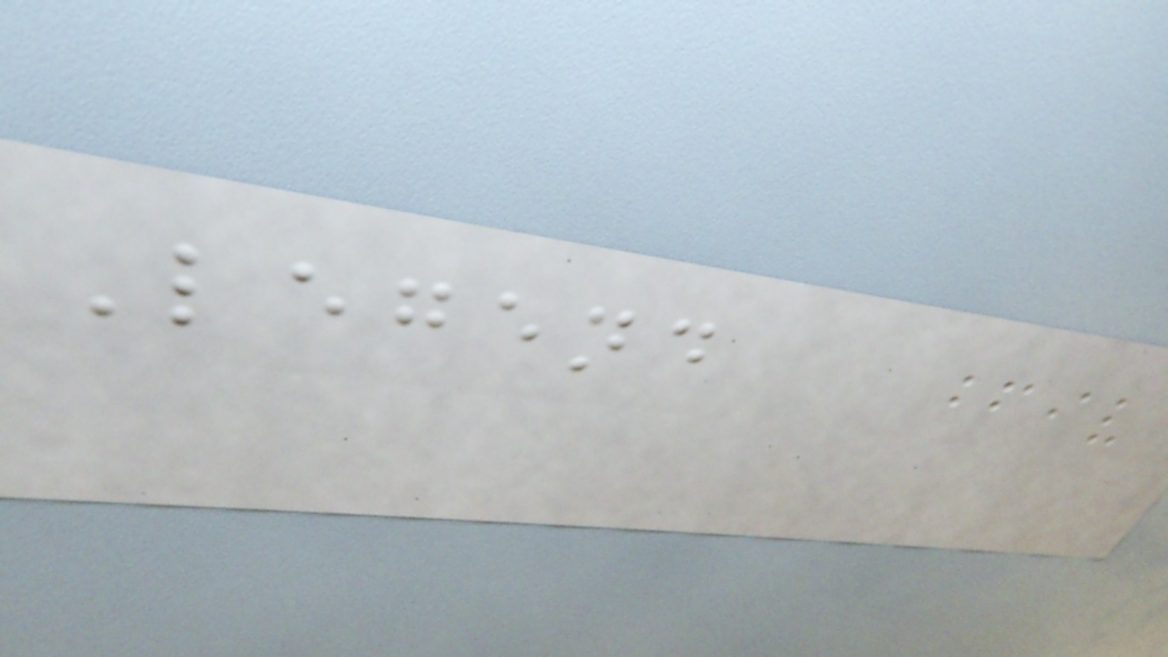Legend
